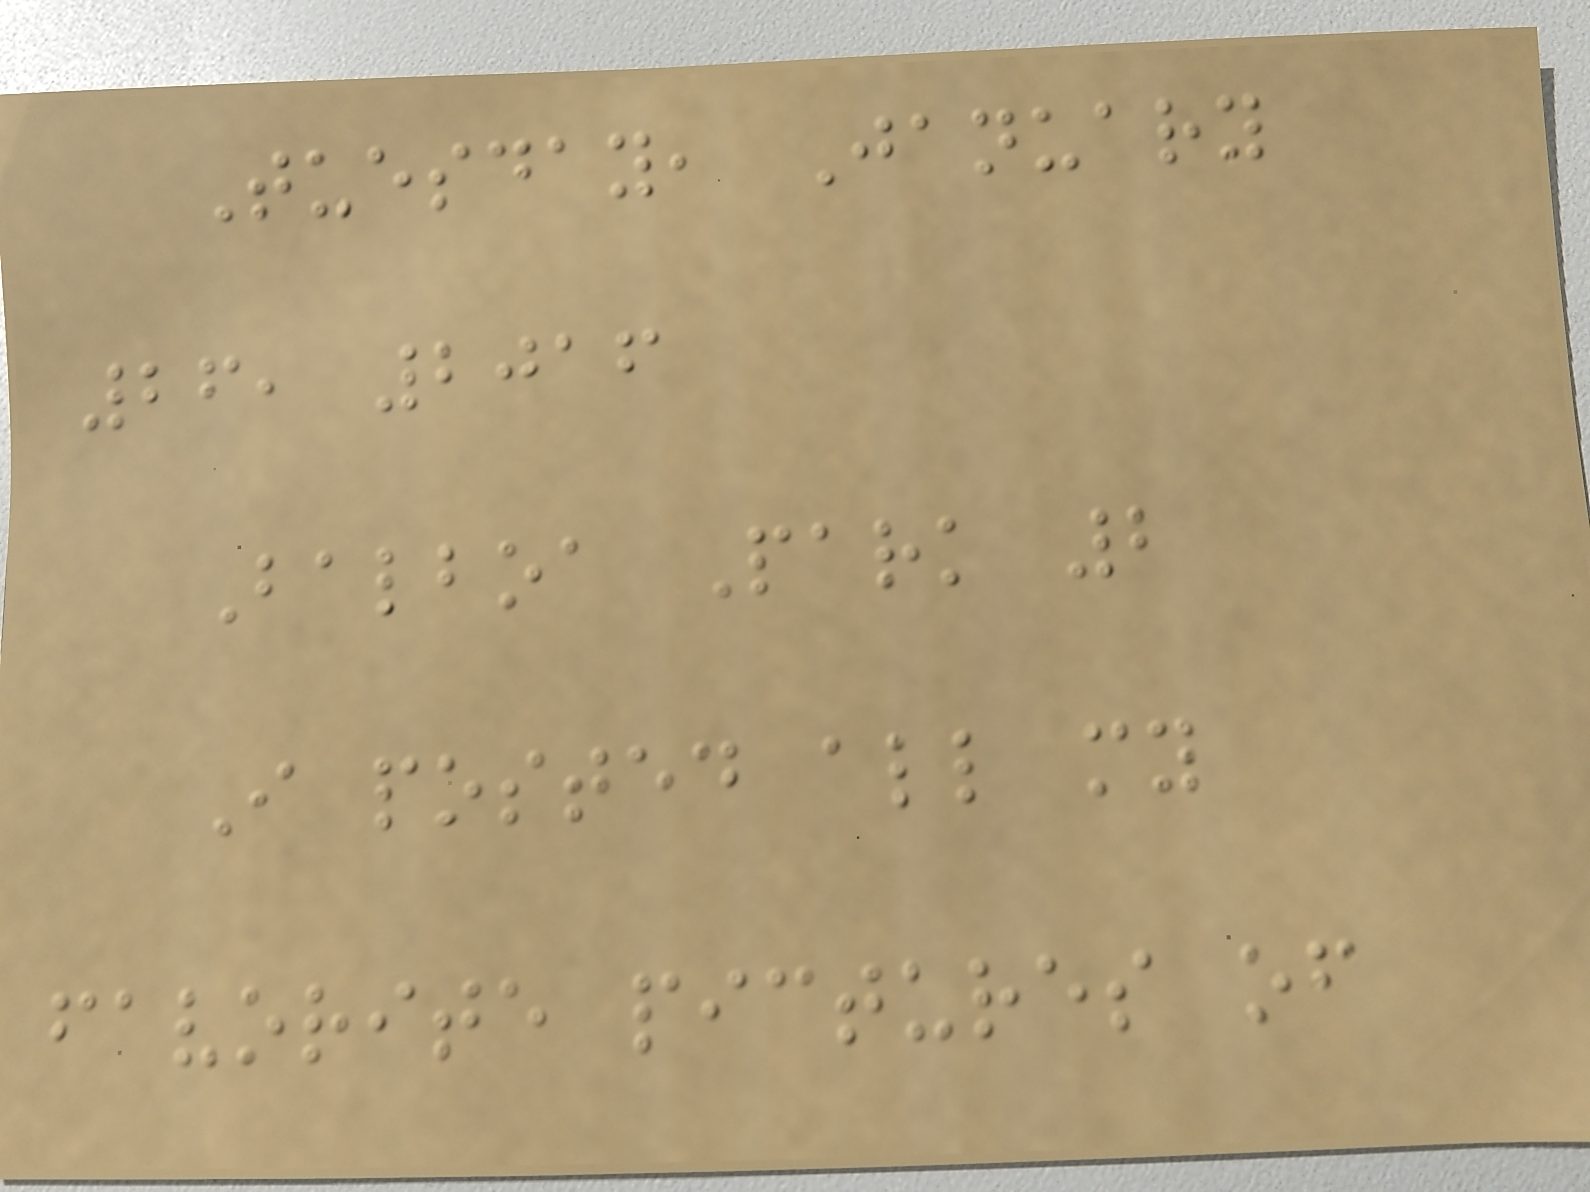Tuesday, January
26, 2016
Balboa Park 2
I posted all my
favorite pictures of
